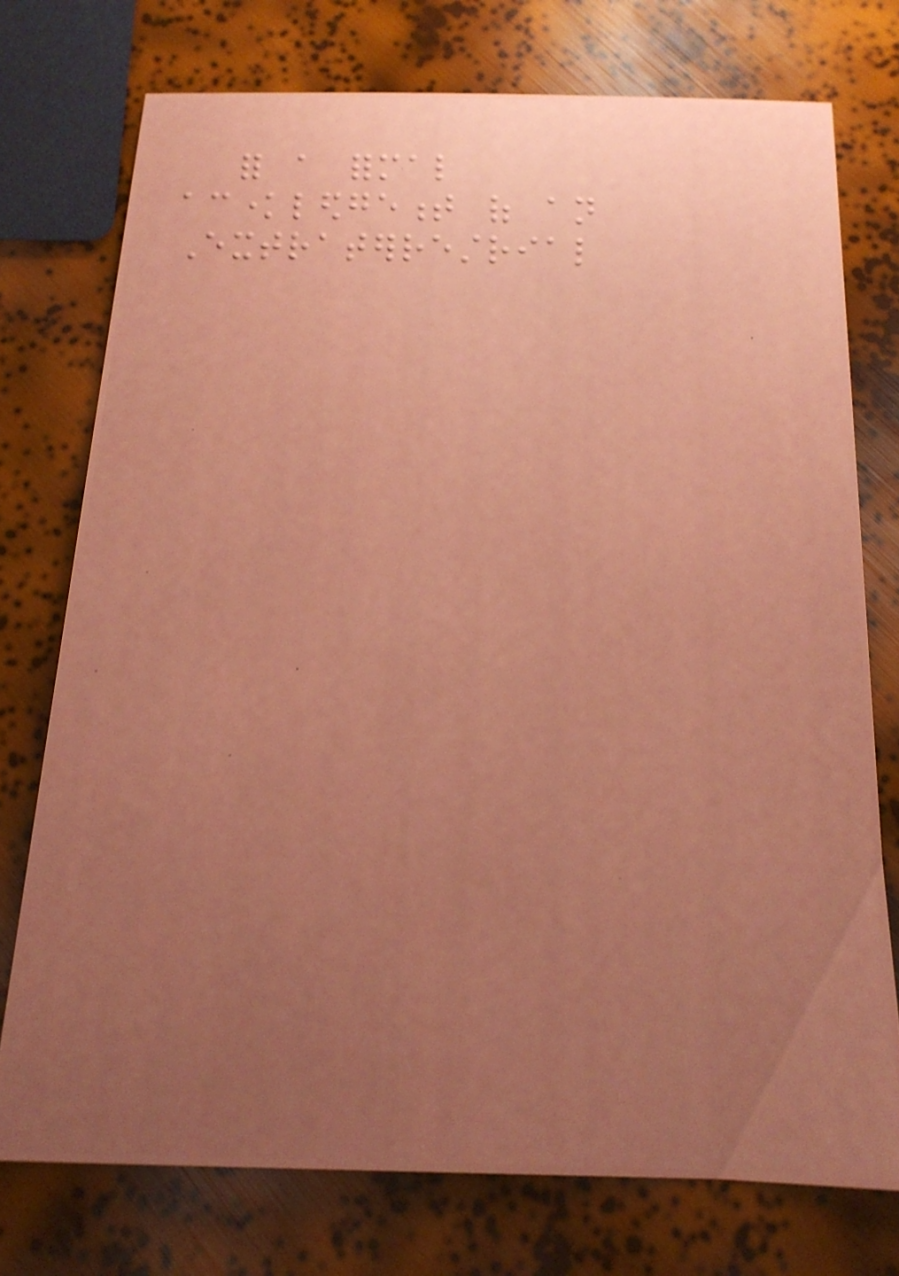for a formal
acknowledgement of an
Extraterrestrial
